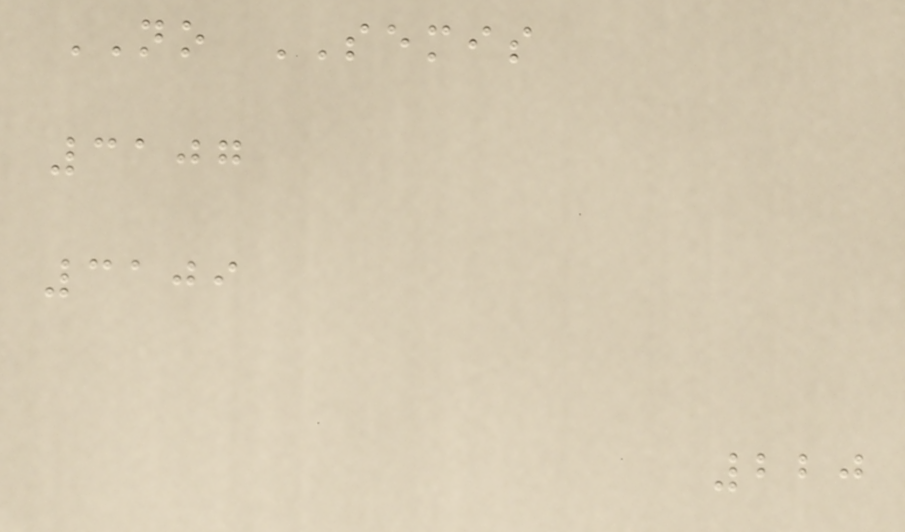NO SEMIS
3107
3109
220
